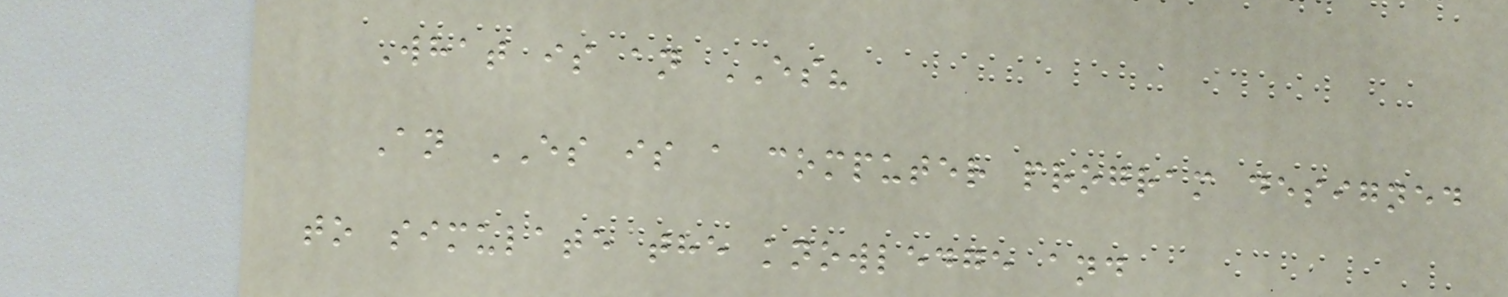What is an ES?
An ES is a computer program designed
to simulate the knowledge and
